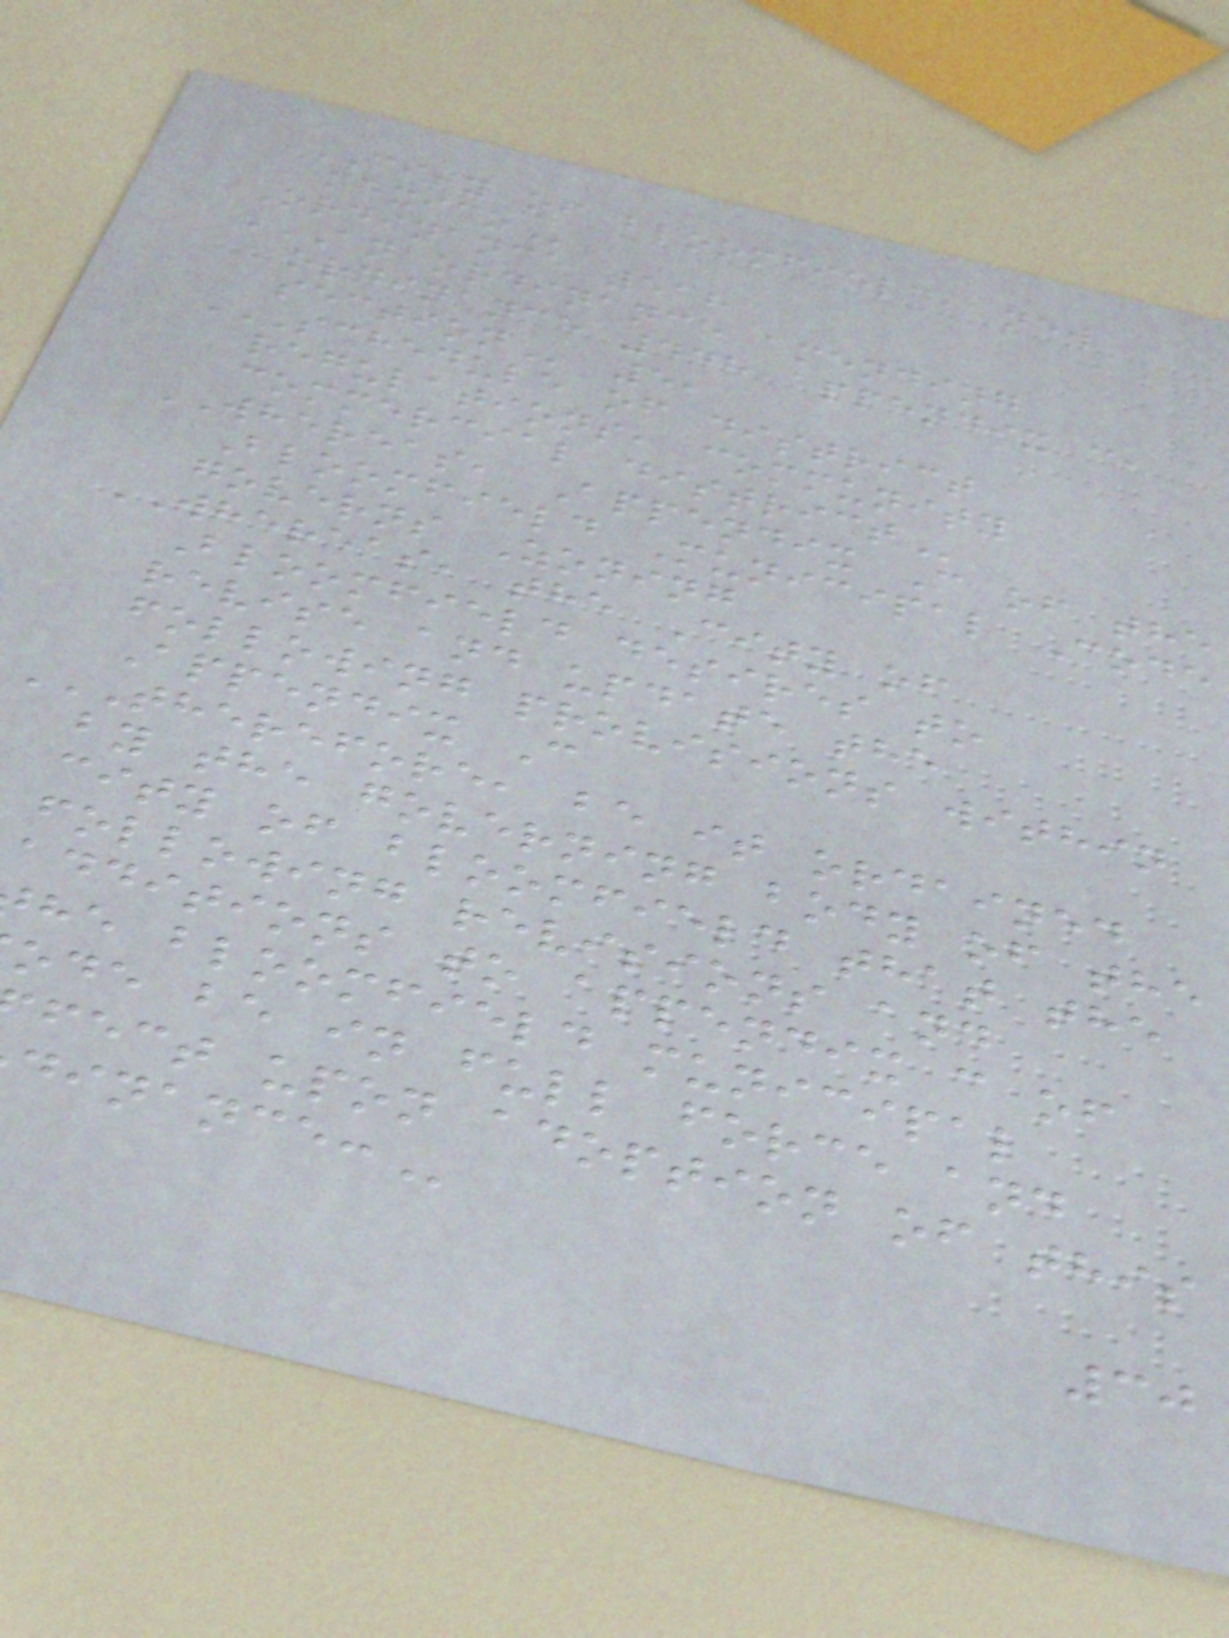CITY OF BLOOMFIELD, NEW
Ordinance 518
AN ORDINANCE AMENDING
ordinance 448 appendix c,
SCHEDULE OF DISTRICT
regulations, community
commercial
WHEREAS, Appendix C of the
Bloomfield Municipal Code
governs Zoning
WHEREAS, the City of
Bloomfield desires to
revise and update the
following provisions within
Appendix C
THEREFORE, BE IT ORDAINED
by the governing body of the
city of bloomfield that the
following revisions and
additions to appendix c of
he bloomfield municipal
ode be in full force and
fect upon adoption of this
30
